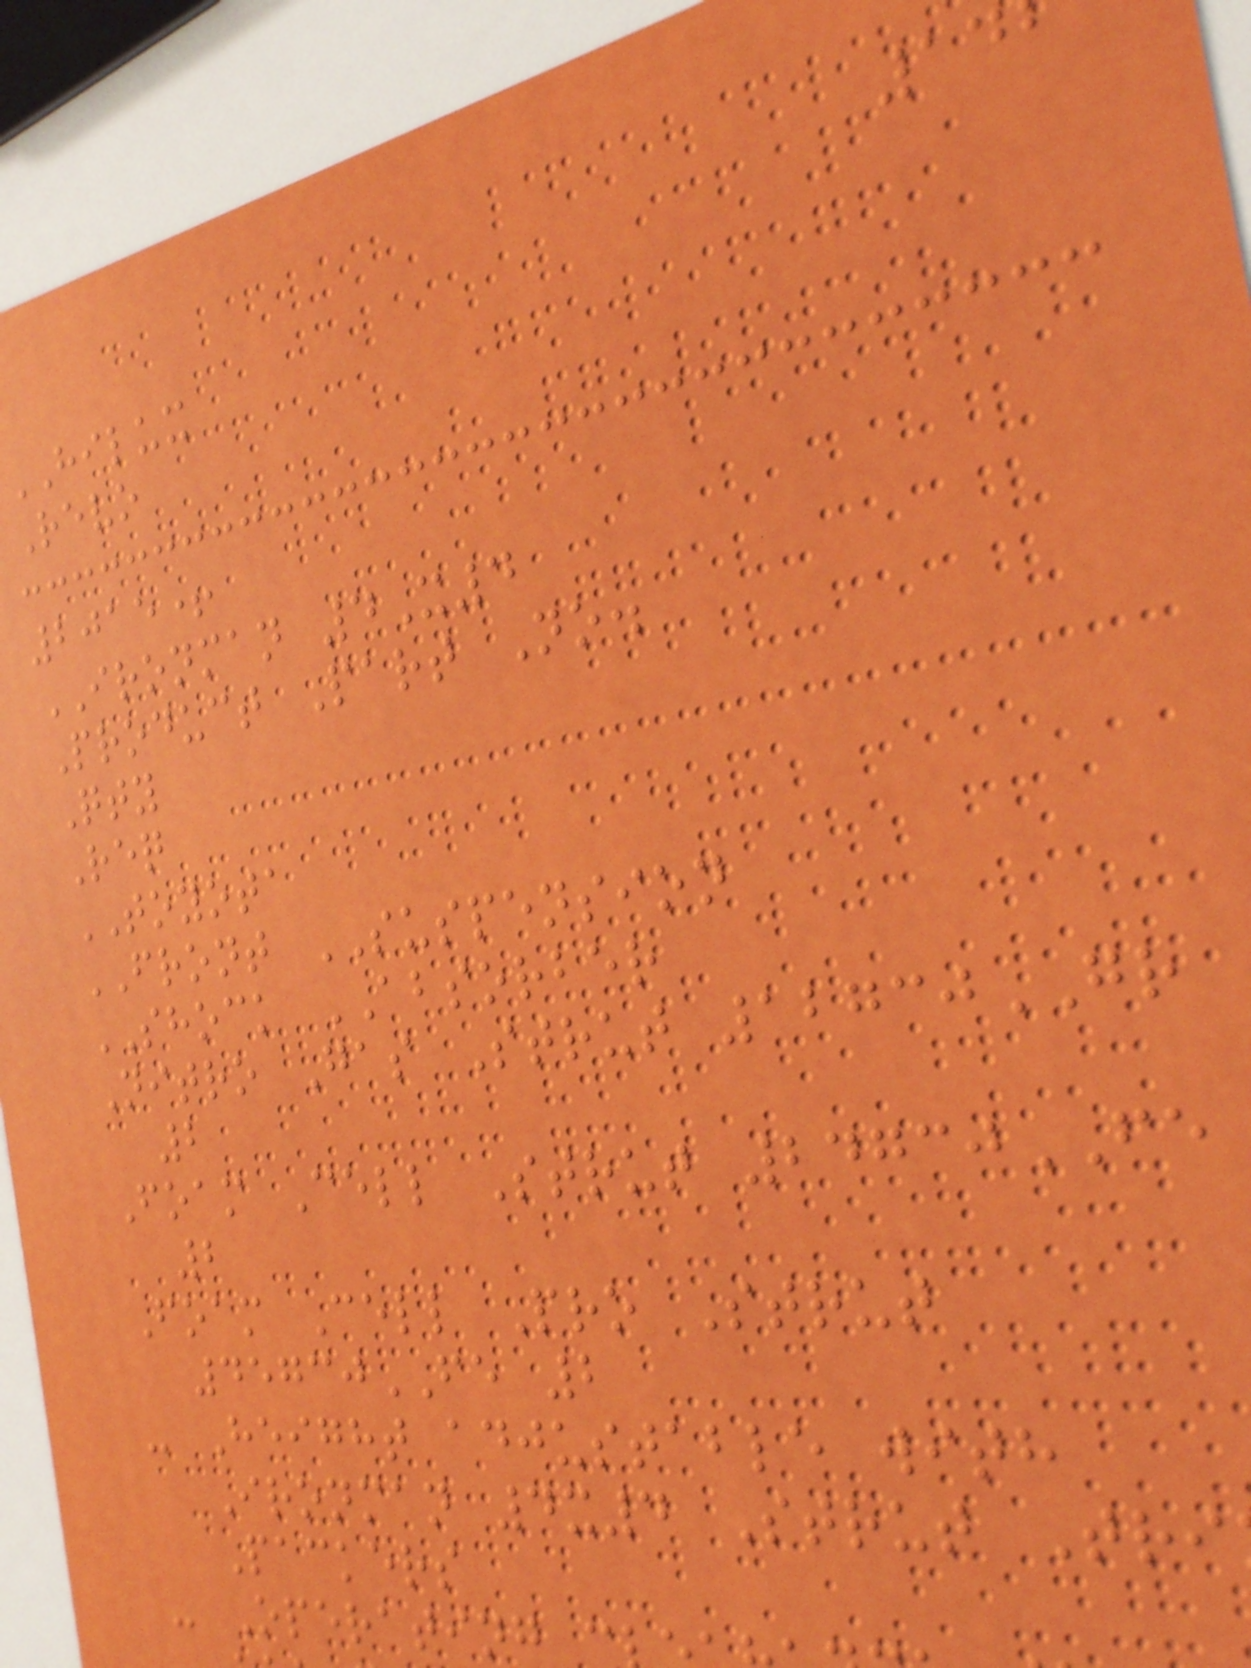HILUX
Revo
2015+
IRONMAN 4X4
Product Part No.
Qty
Req
TOYOTA
FRONT SUSPENSION
SHOCK ABSORBER
Nitro Gas Strut 12730GR
2
Foam Cell Strut 24730FE
2
Foam Cell Pro Strut
45730FE 2
- Height adjustable with
Ironman 4x4 Strut Tri
Packers
- Operating
